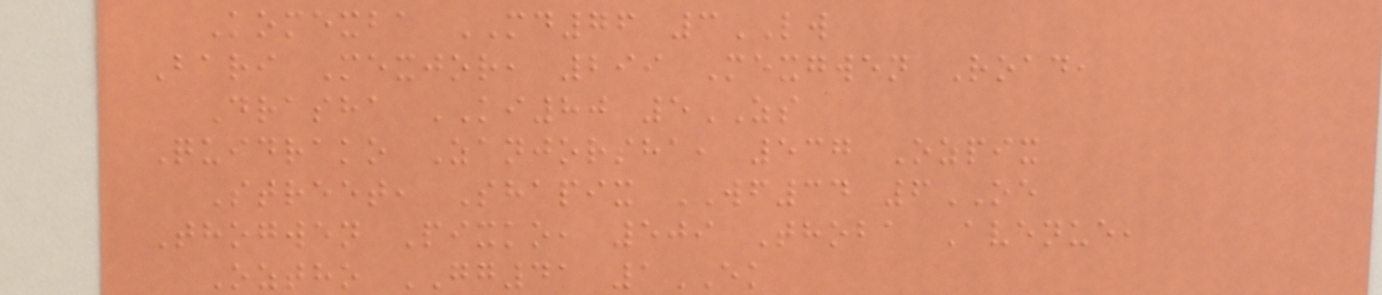Komexba MD76 3LW
Bari Mexjor, 299 Mexgwen Road,
Drasha KI80 5ZS
Quidrako Zanjorsha, 537 Ozpix
Street, Shapix WF34 6OE
Thogwen Pixko, 509 Thoba Avenue,
Oztho GG41 1EK
